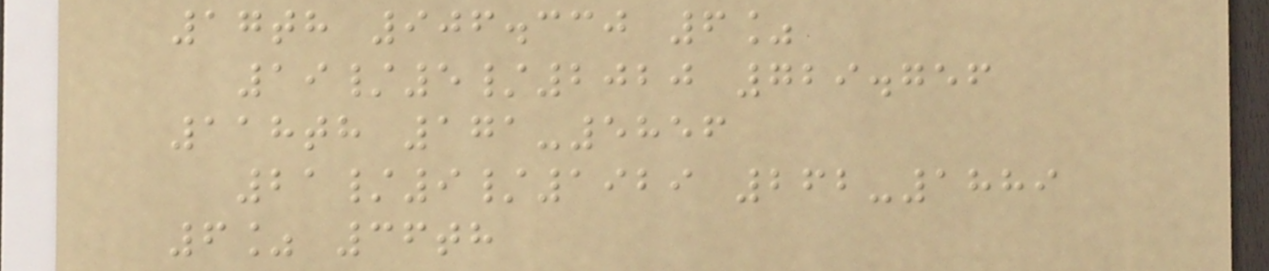17th 906.330 6%
19/5/2020 729.756
118th 171-5856
21/9/1929 262-1889
6% 36th
